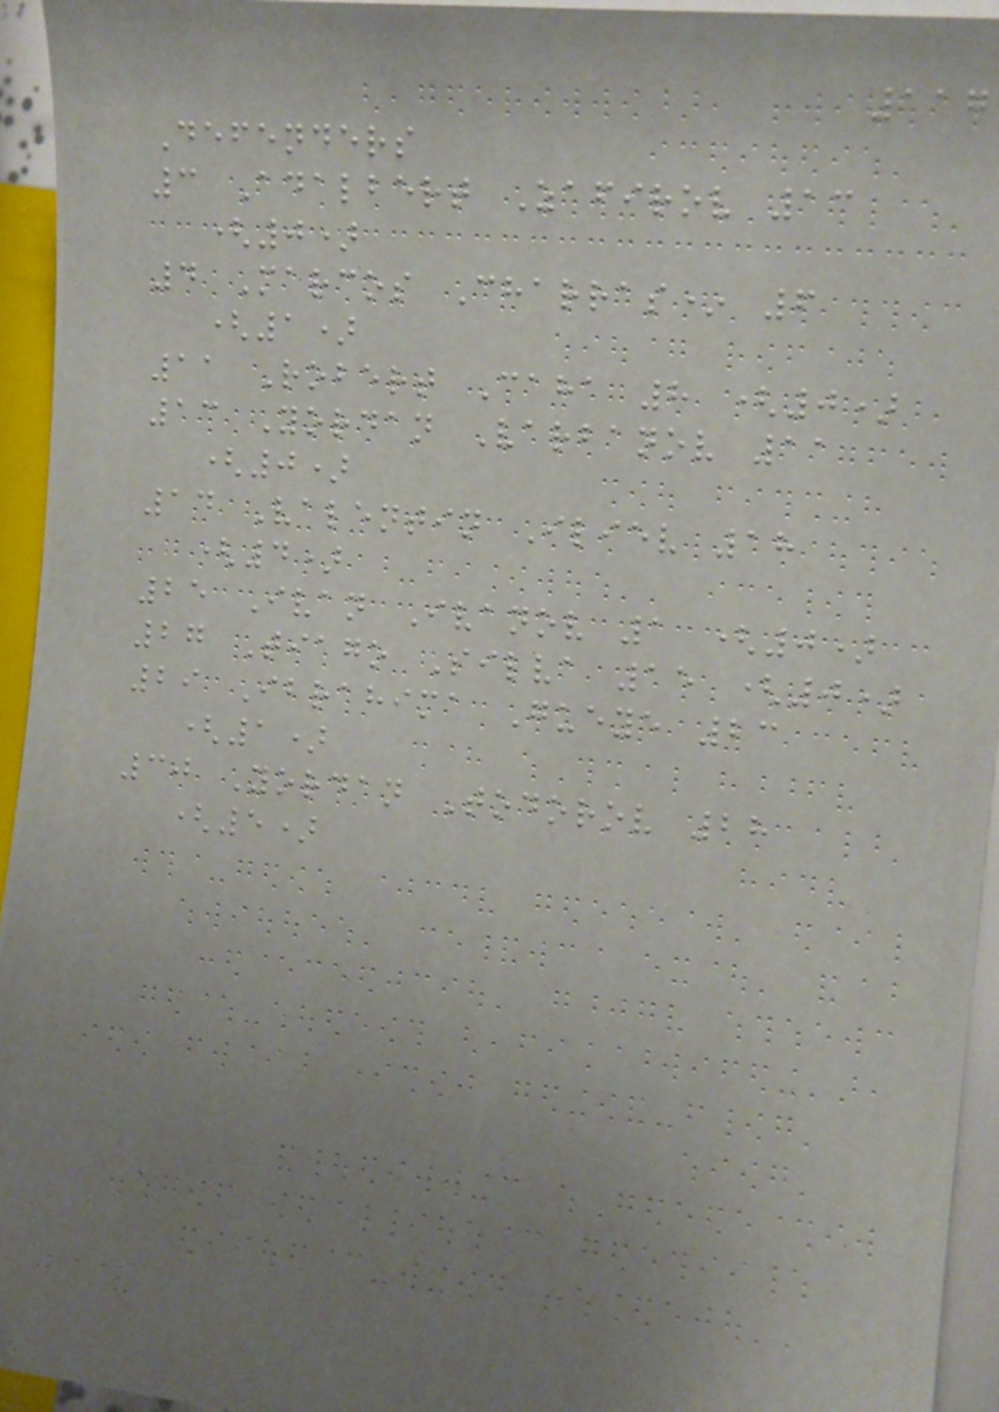117
Defenders
3 Adalbert Zafirov 13
(0)
4 Marcos Charras* 6
(1)
11 Robert Caha 8 (0)
13 Yordan Varbanov 11
(0)
14 Valentin Iliev 18
(4)
25 Ivan Ivanov 1 (0)
27 Tiago Silva 15 (0)
29 Ibrahima Gueye 23
(1)
30 Yordan Todorov 28
(5)
